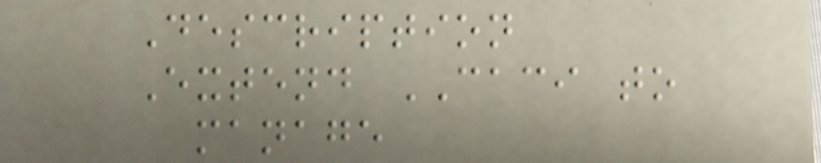Description
Extend CACI to
manage
